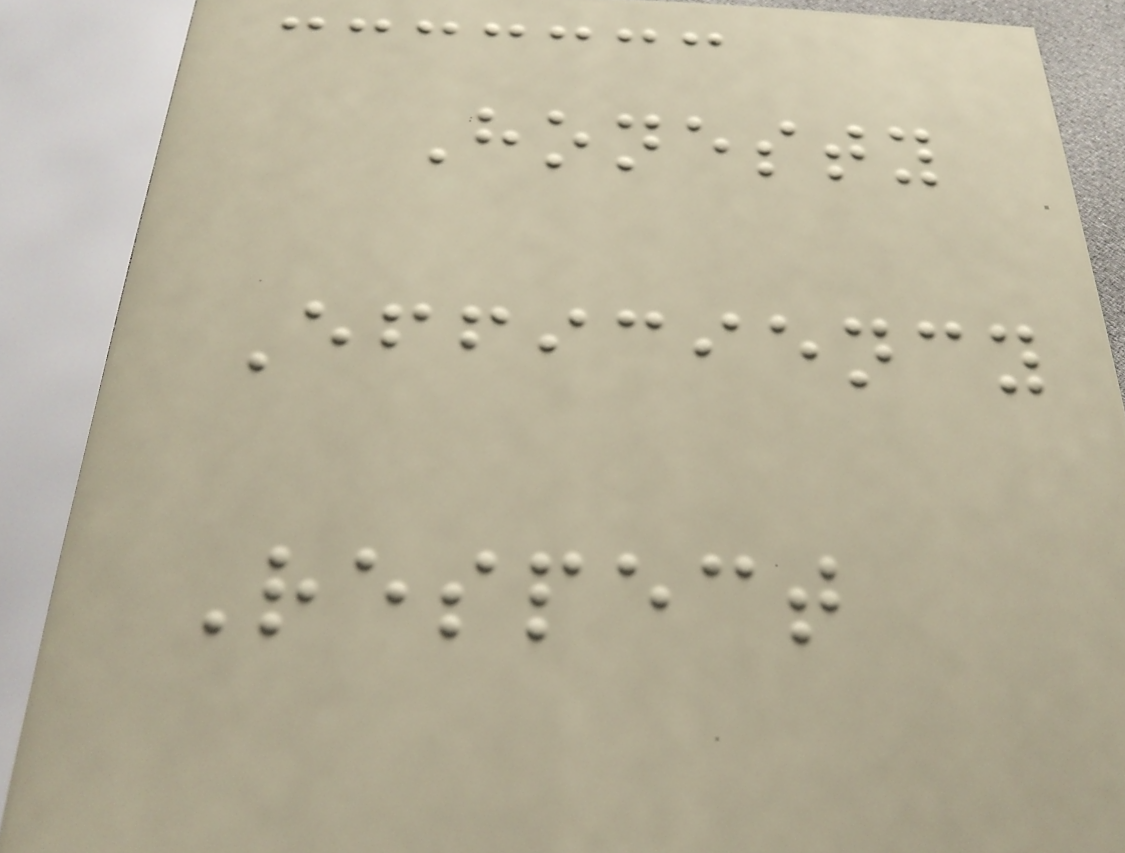Honesty
Efficiency
Respect
